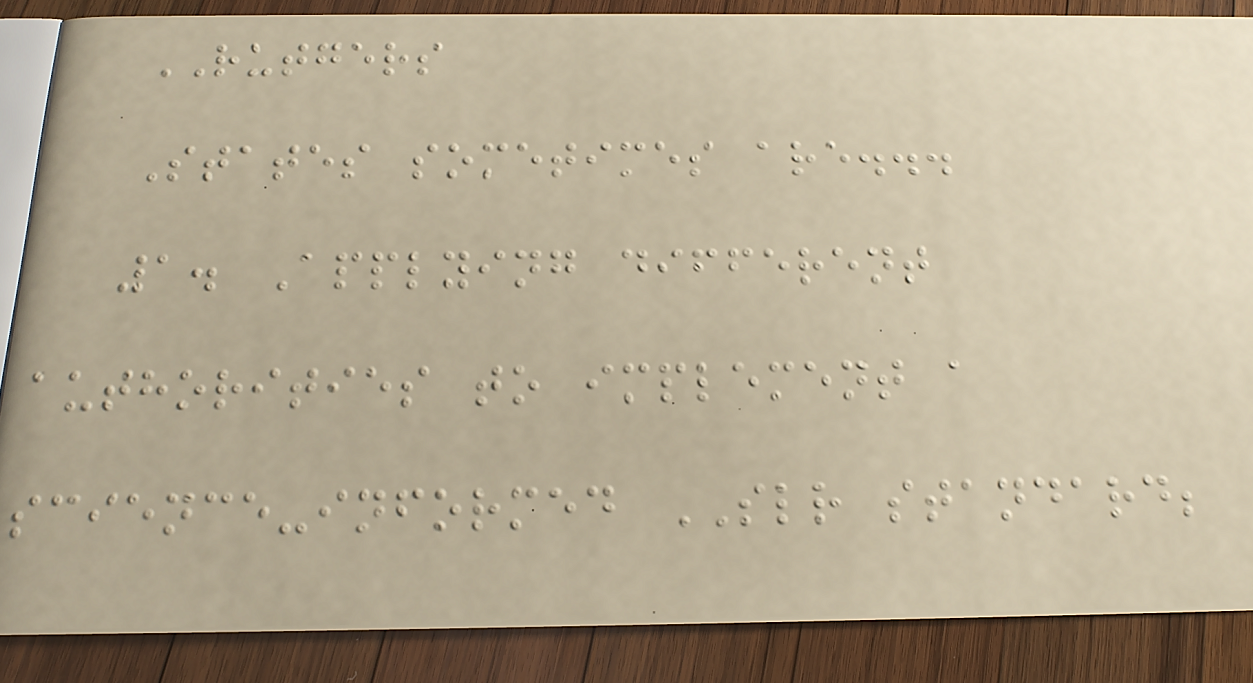RUTGERS
States sometimes are...
1. Applying different
authorities to implement a
science-informed SLR standard;
